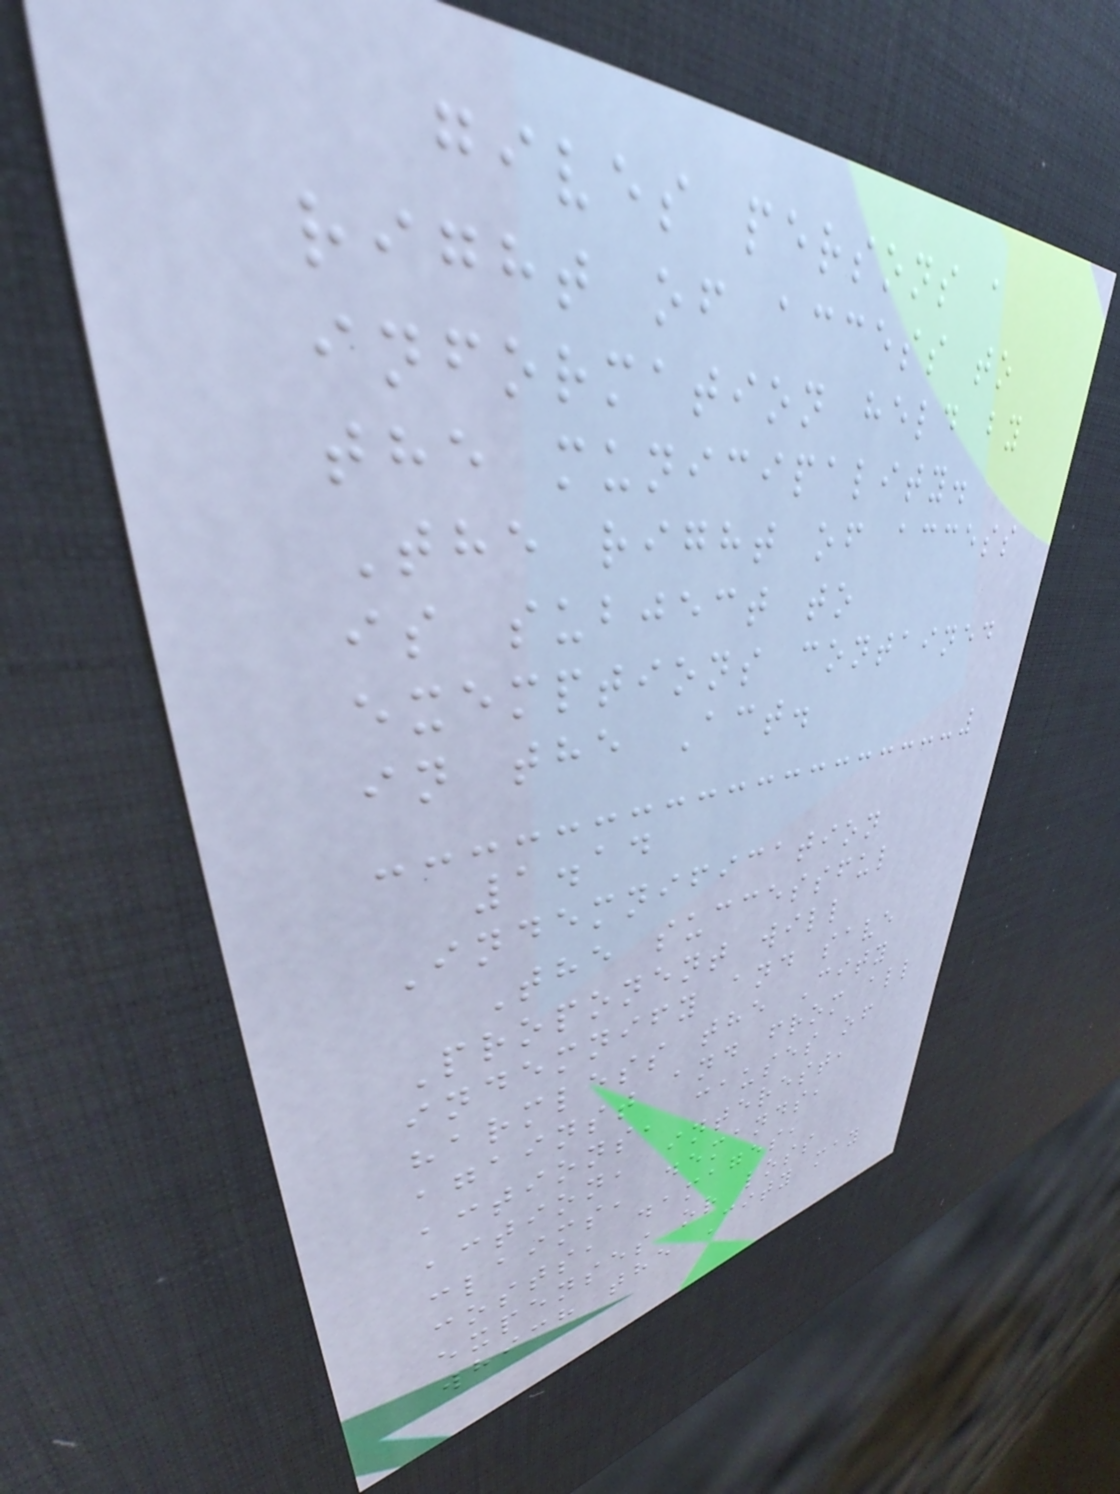gives persons a
right of access to
information held by
the municipality.
The right of access
is subject to
exemptions contained
in the Act.
1.14
Indemnification
The successful
Proponent will
indemnify and save
harmless the City
against and from all
actions, causes of
action, interest,
claims, demands,
costs, damages,
expenses or loss
which the City may
